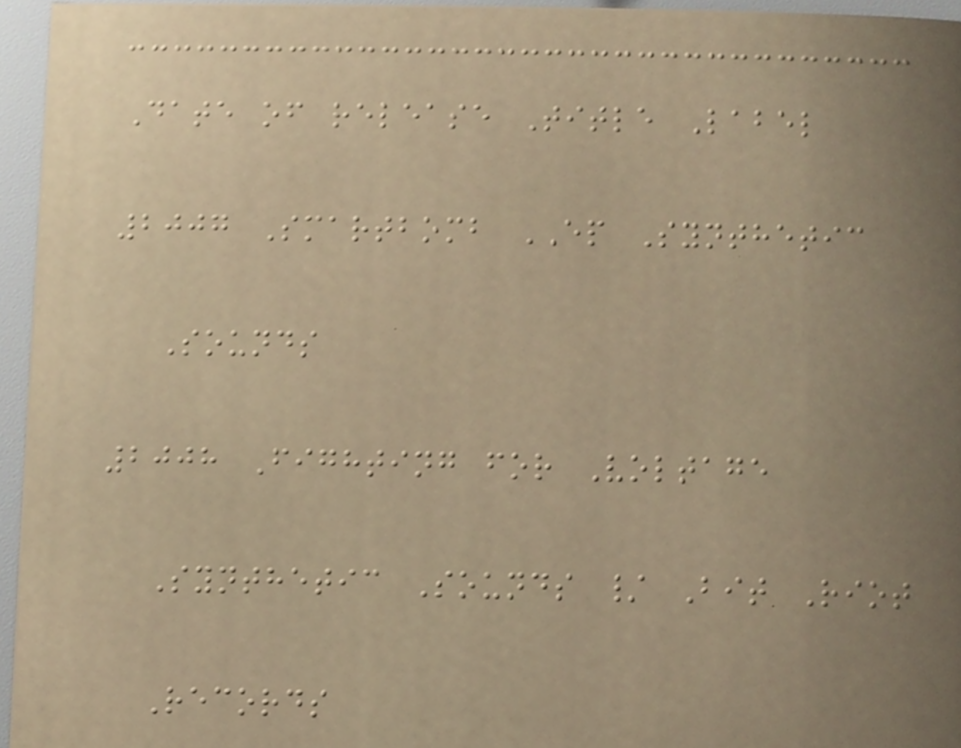Date of release Title Label
2007 Smartbomb EP Synthetic
Sounds
2008 Fighting for Voltage
Synthetic Sounds / Bit Riot
Records
